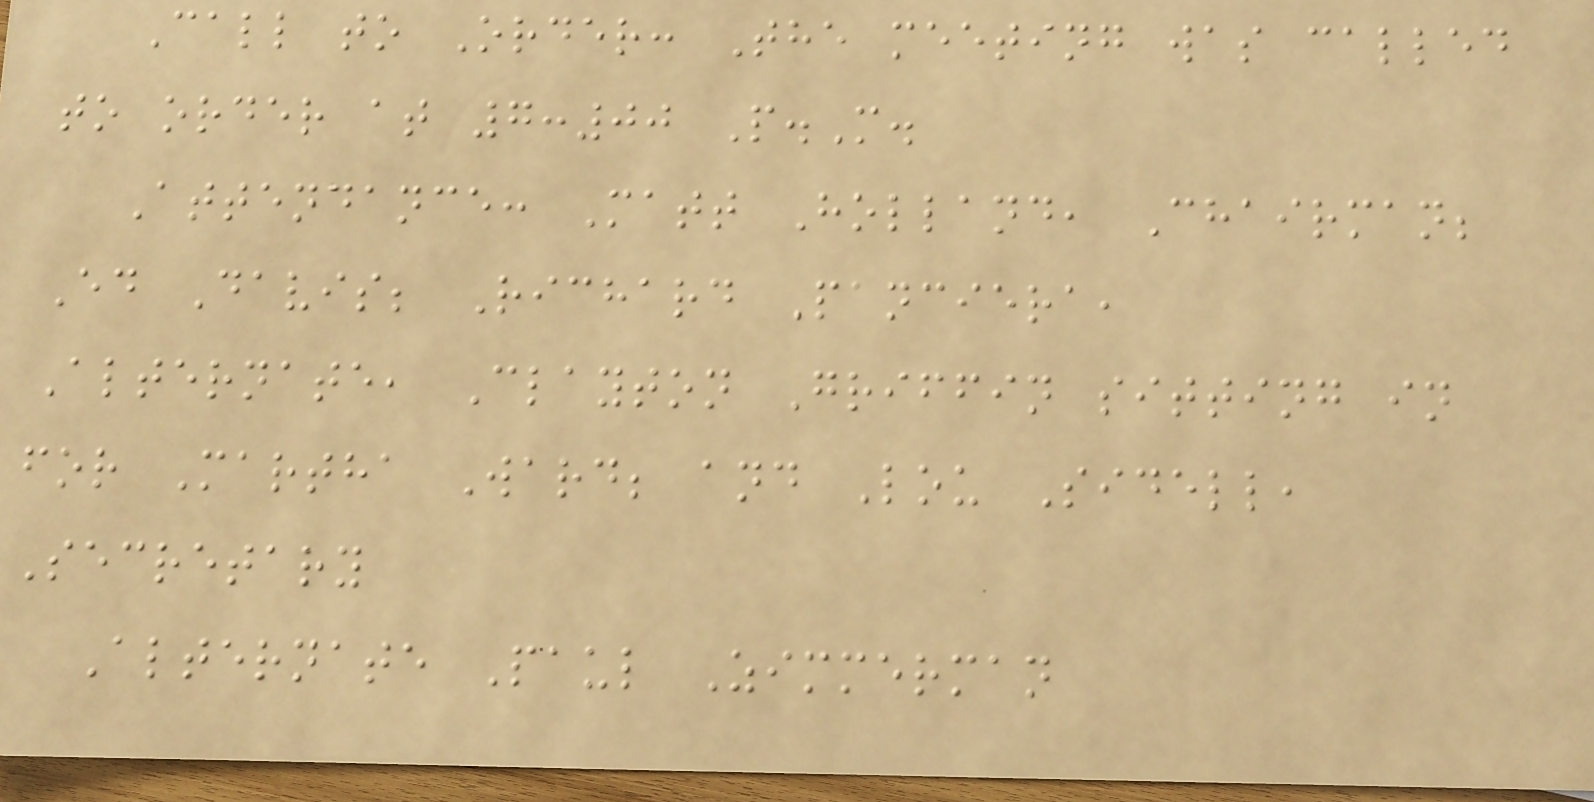Call to Order: The meeting was called
to order at 7:00 P.M.
Attendance: Matt Holland, Chairman;
Ed Davis; Richard Panciera,
Alternate, Clayton Griffin sitting in
for Martha Ward; and Lou Sidell,
Secretary
Alternate Paul Zimmerman
